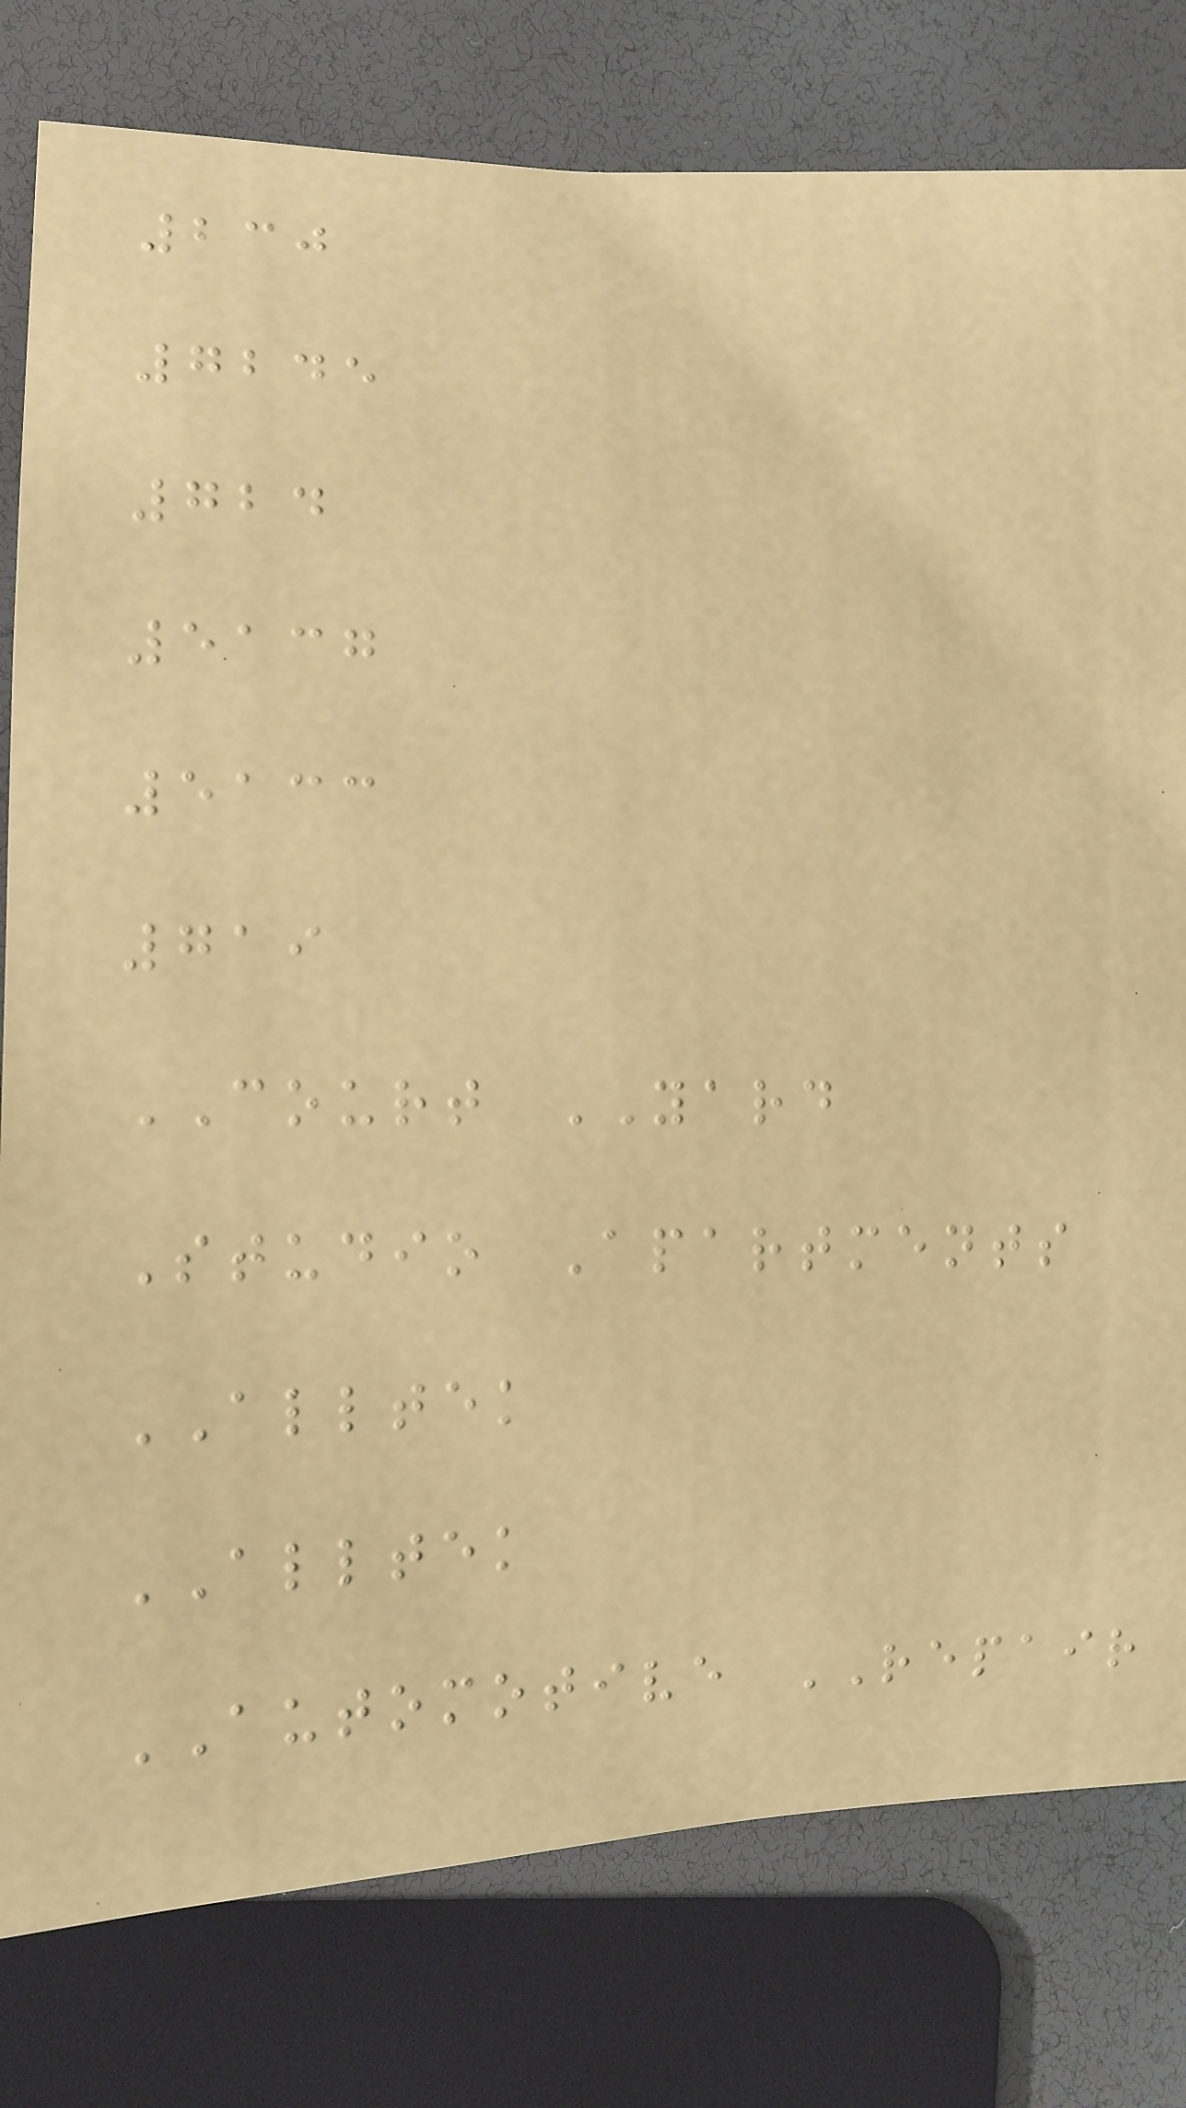230
7245
724
5137
5133
719
COURT YARD
Studio Apartments
ALLTEK
ALLTEK
AUTOMOTIVE REPAIR
